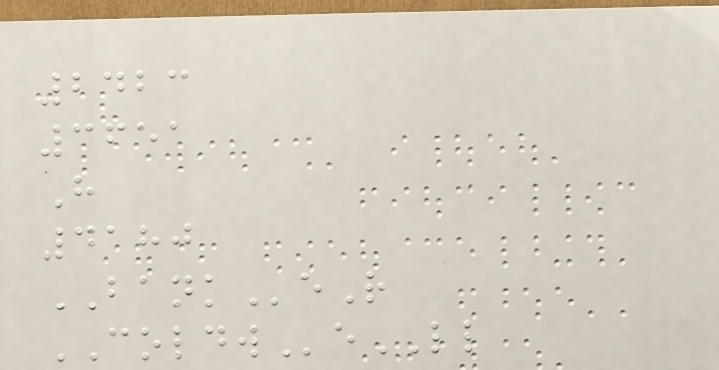2423
3651
H
4180
BANKeR
COLDWeLL
